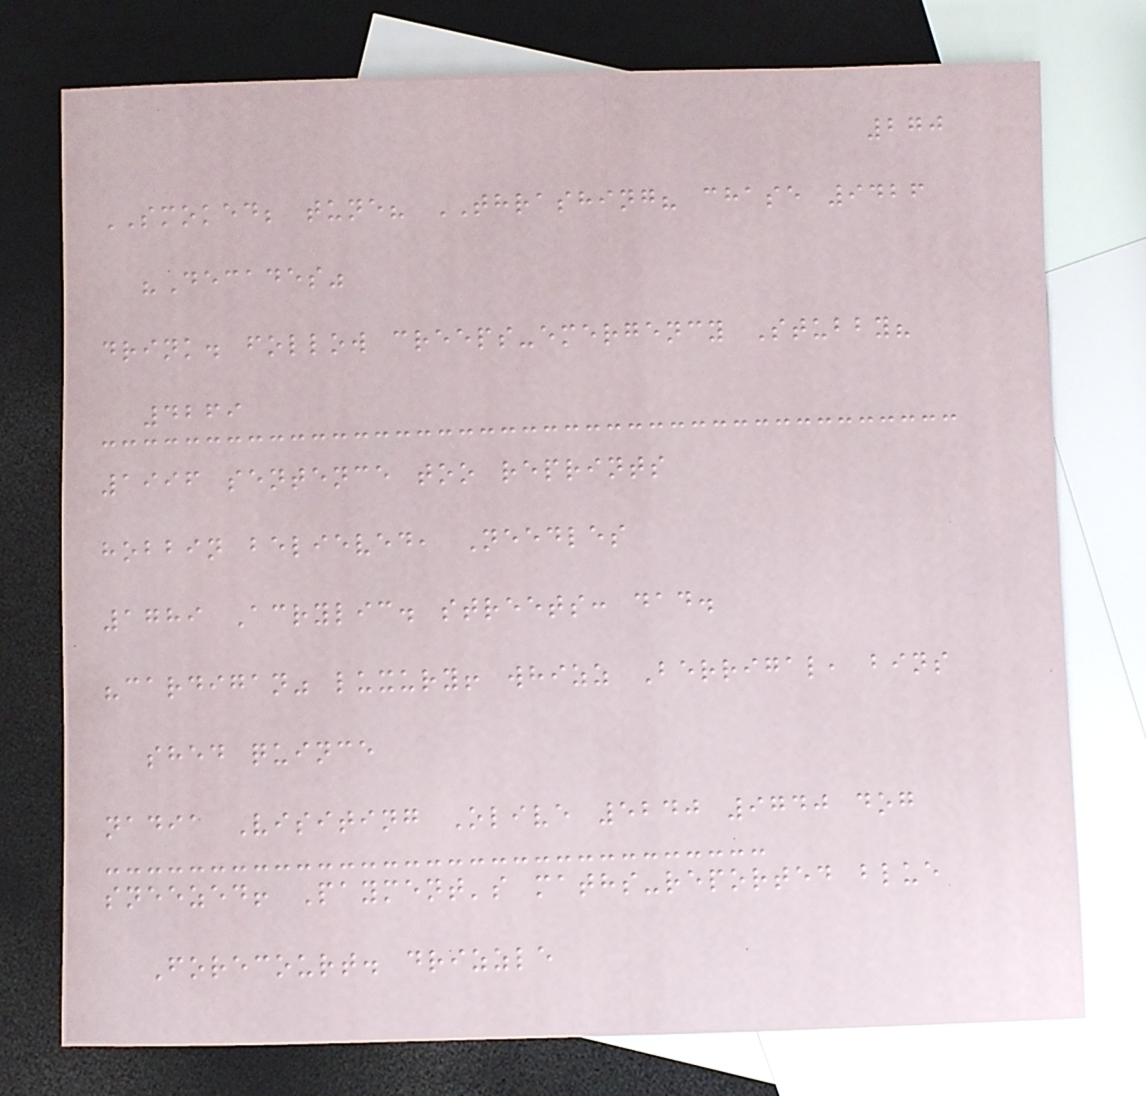270
SMOKED; tune? THRASHING? chase 9426
"Decades"
drink. follow creeps-emergency Stubby?
4269
1996 sentence too reprints
hobbin believed, Needles
1789 Acrylic. streets: dad.
"cardigan" luxury! whizz Berrigal, bins
shed quince
nadia Visiting Olive 5240 9740 dog
sneezed! Payment's maths-reported blue
Forecourt. drizzle
